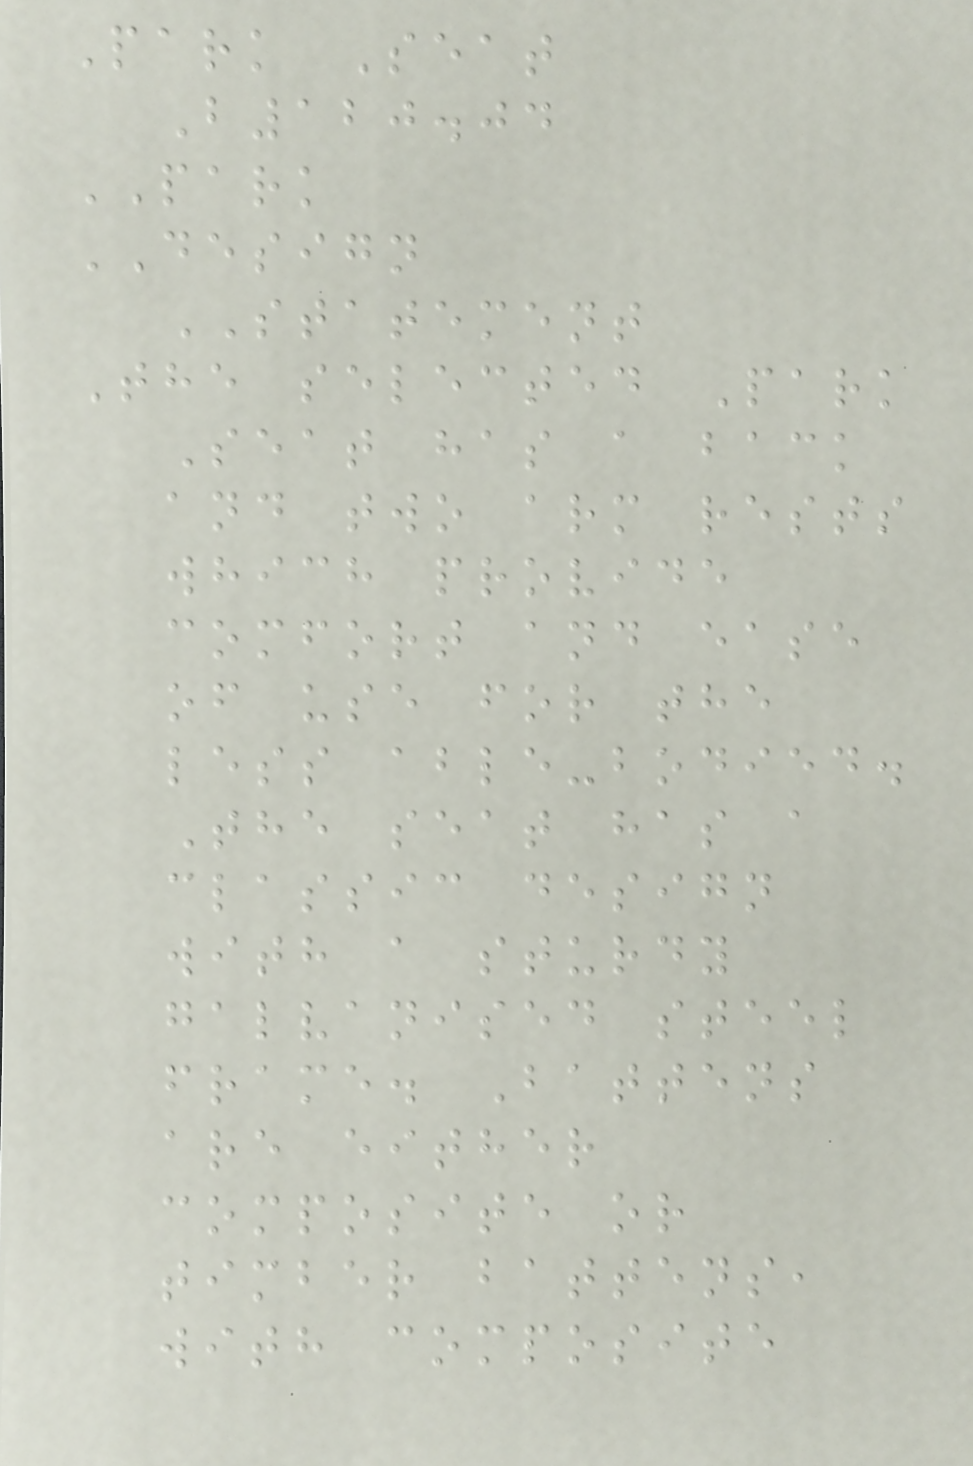Park Seat
B120.04
PARK
DESIGN
STATEMENT
The selected Park
Seat has a back
and two arm rests
which provide
comfort and ease
of use for the
less able-bodied.
The seat has a
classic design
with a sturdy
galvanised steel
frame. Battens
are either
composite or
timber battens,
with composite
